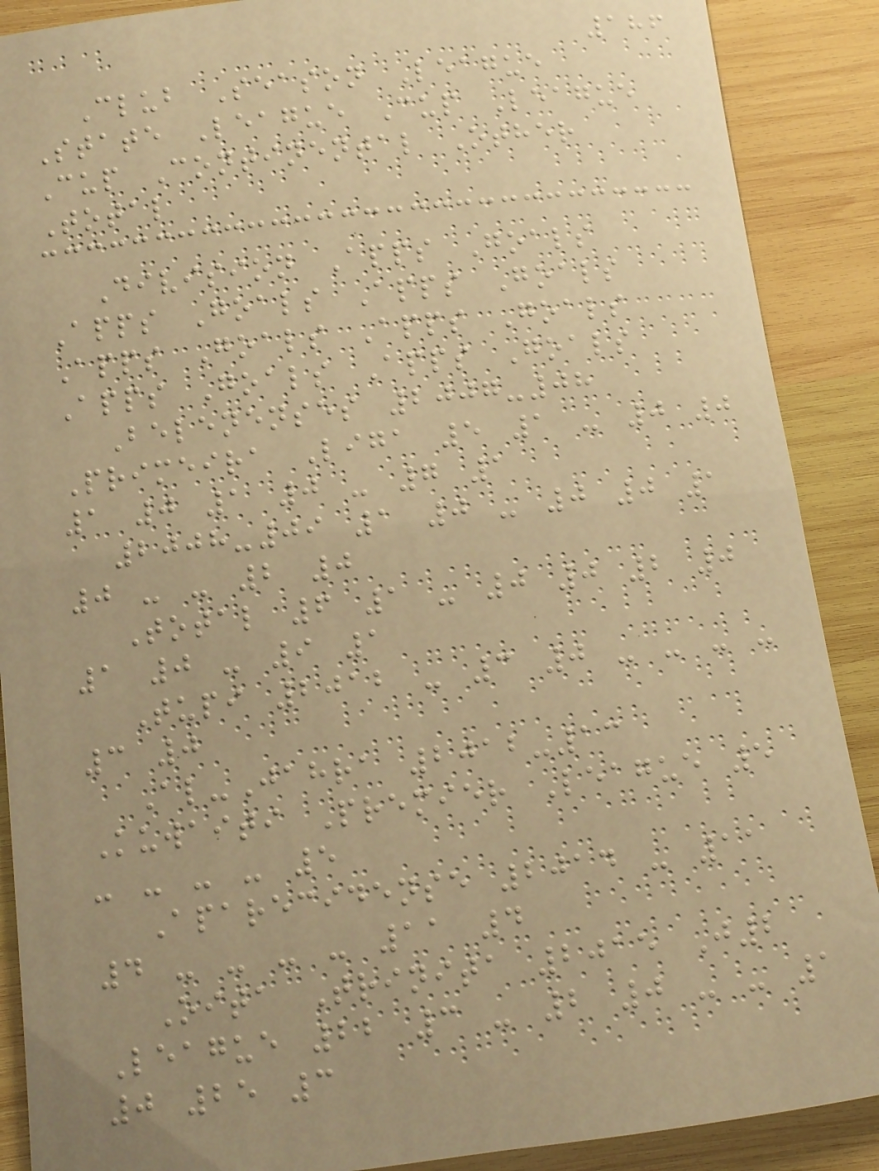186
Club Season League
State League Cup League
Cup Continental Other
Total
Division Apps Goals
Apps Goals Apps Goals
Apps Goals Apps Goals
Apps Goals Apps Goals
Belenenses 2007-08
Primeira Liga 5 1 - 0 0
1 0 1 0 - 7 1
2008-09 1 0 - 0 0 1
0 - - 2 0
Total 6 1 - 0 0 2 0
1 0 - 9 1
Tupi 2012 - 3 0 - - - -
3 0
Al-Jahra 2012-13
Kuwaiti Premier League 5
- - - - 5
Aparecidense 2014 - 11
4 - - - - 11 4
Oita Trinita 2015 J2
League 22 3 - 2 0 - - 1
0 25 3
